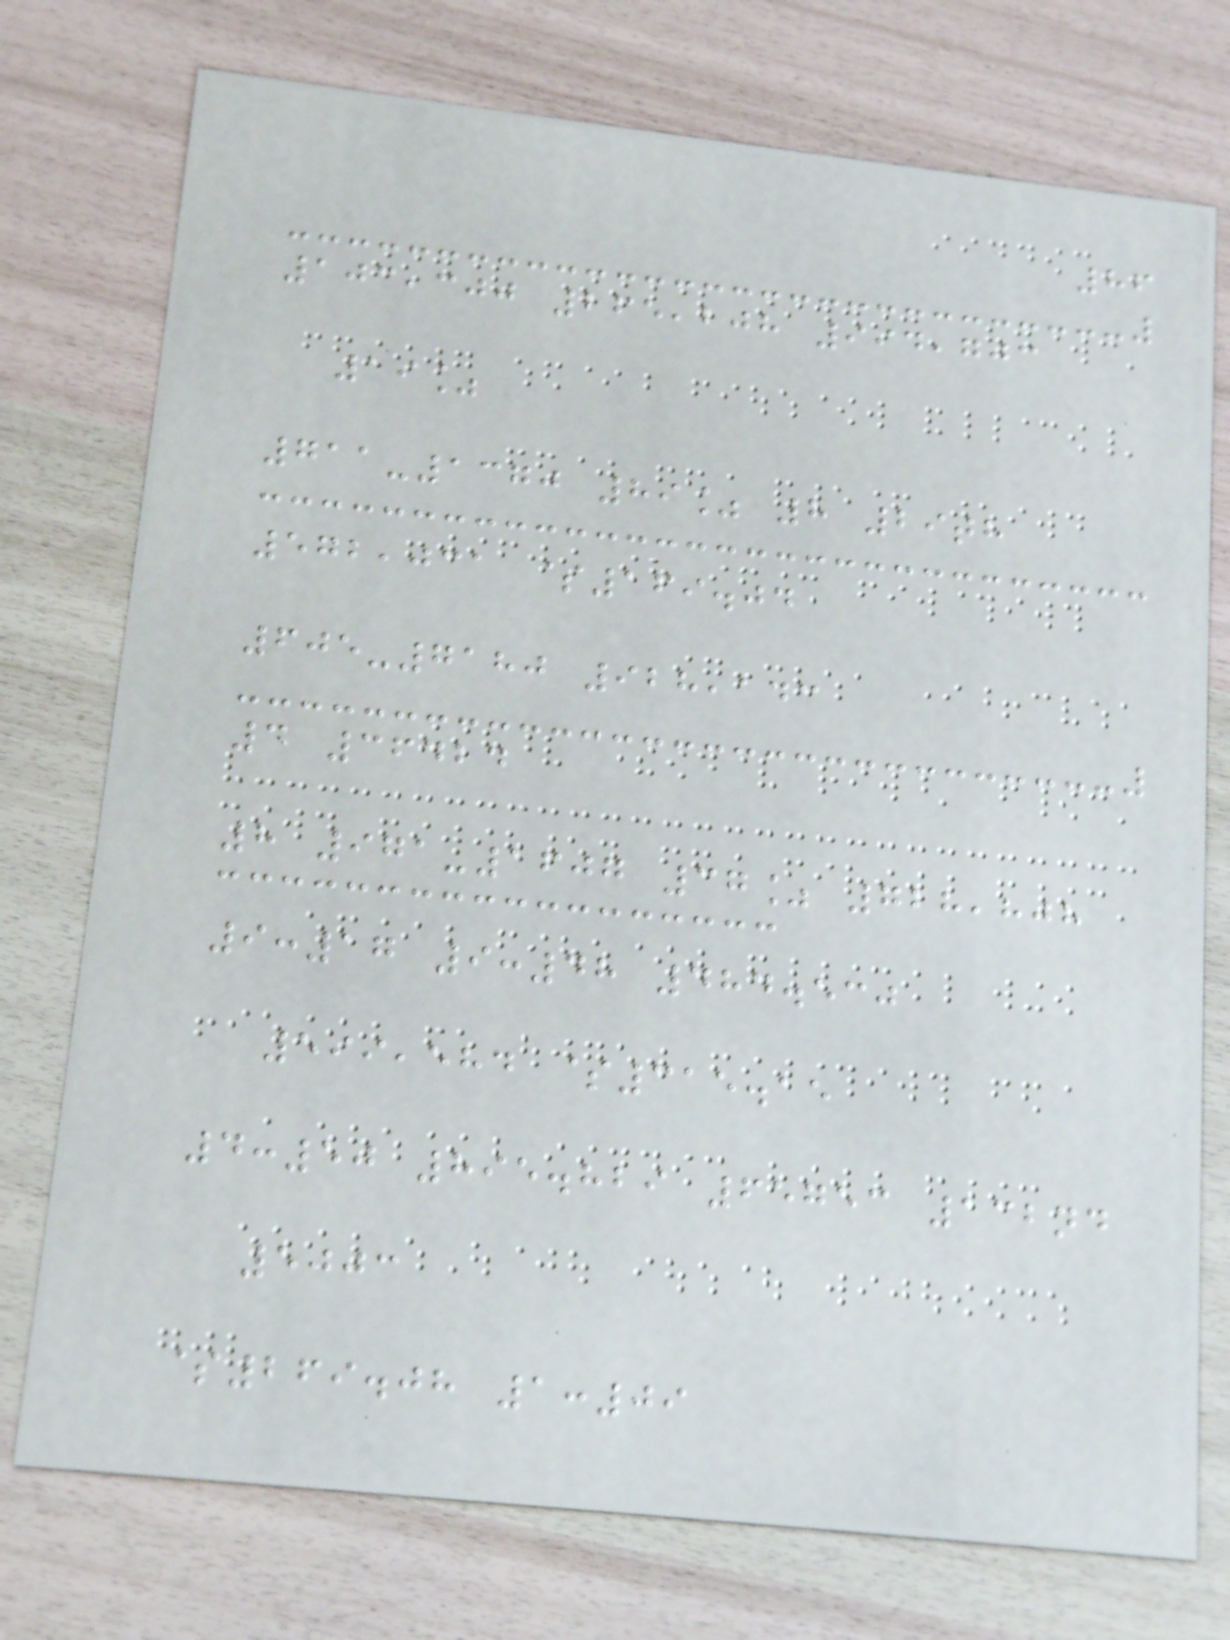86
103,300 265,208 994,703
19%
711-1370 89% 8 29th
572,031 $169.04
605-7180 928,143
4 36424
8 971-1607 37% 728,808
9:17 9:48 484.530
599,584 $315.15
4:50 895.829 65753 132nd
5003
$269.08 1:09
